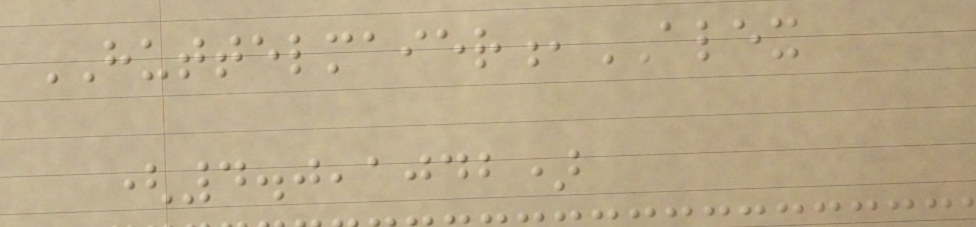HUTTELMAIER,ALEX
(4.0,1042)
